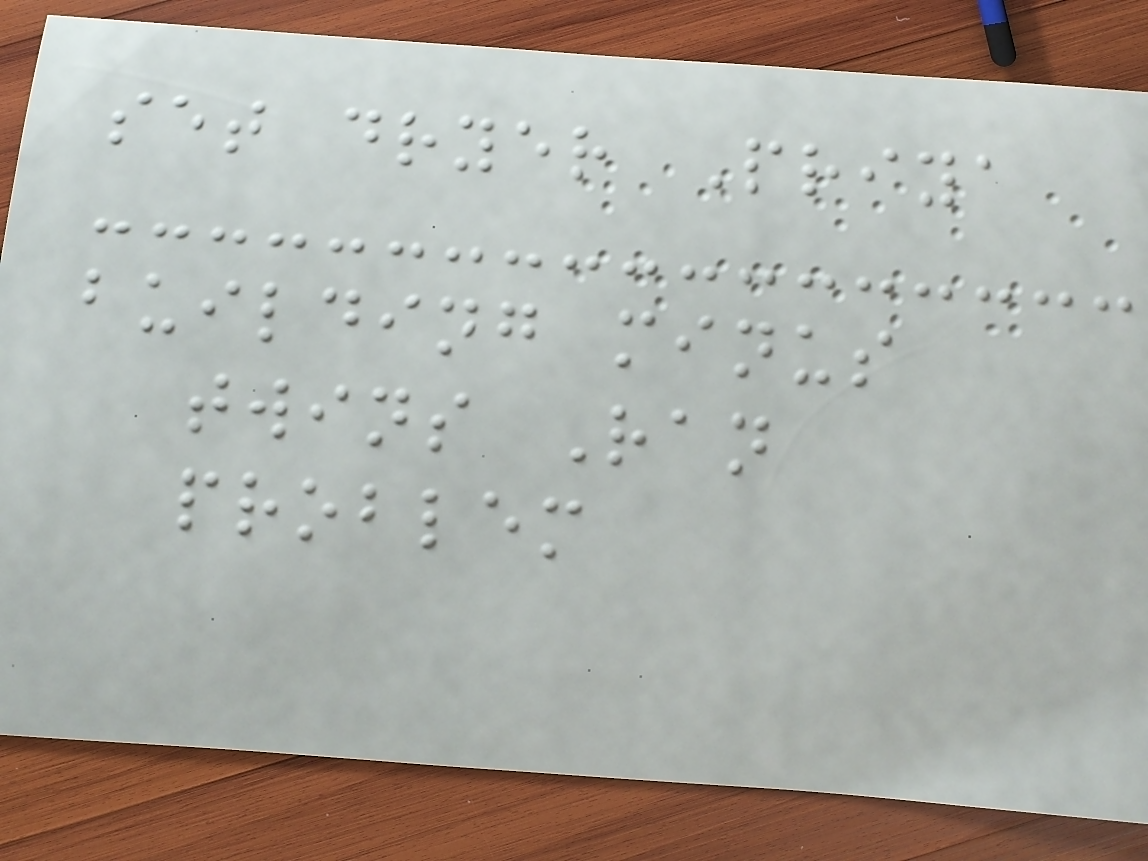set dryer Priya
building minus
twins Ran
problem
